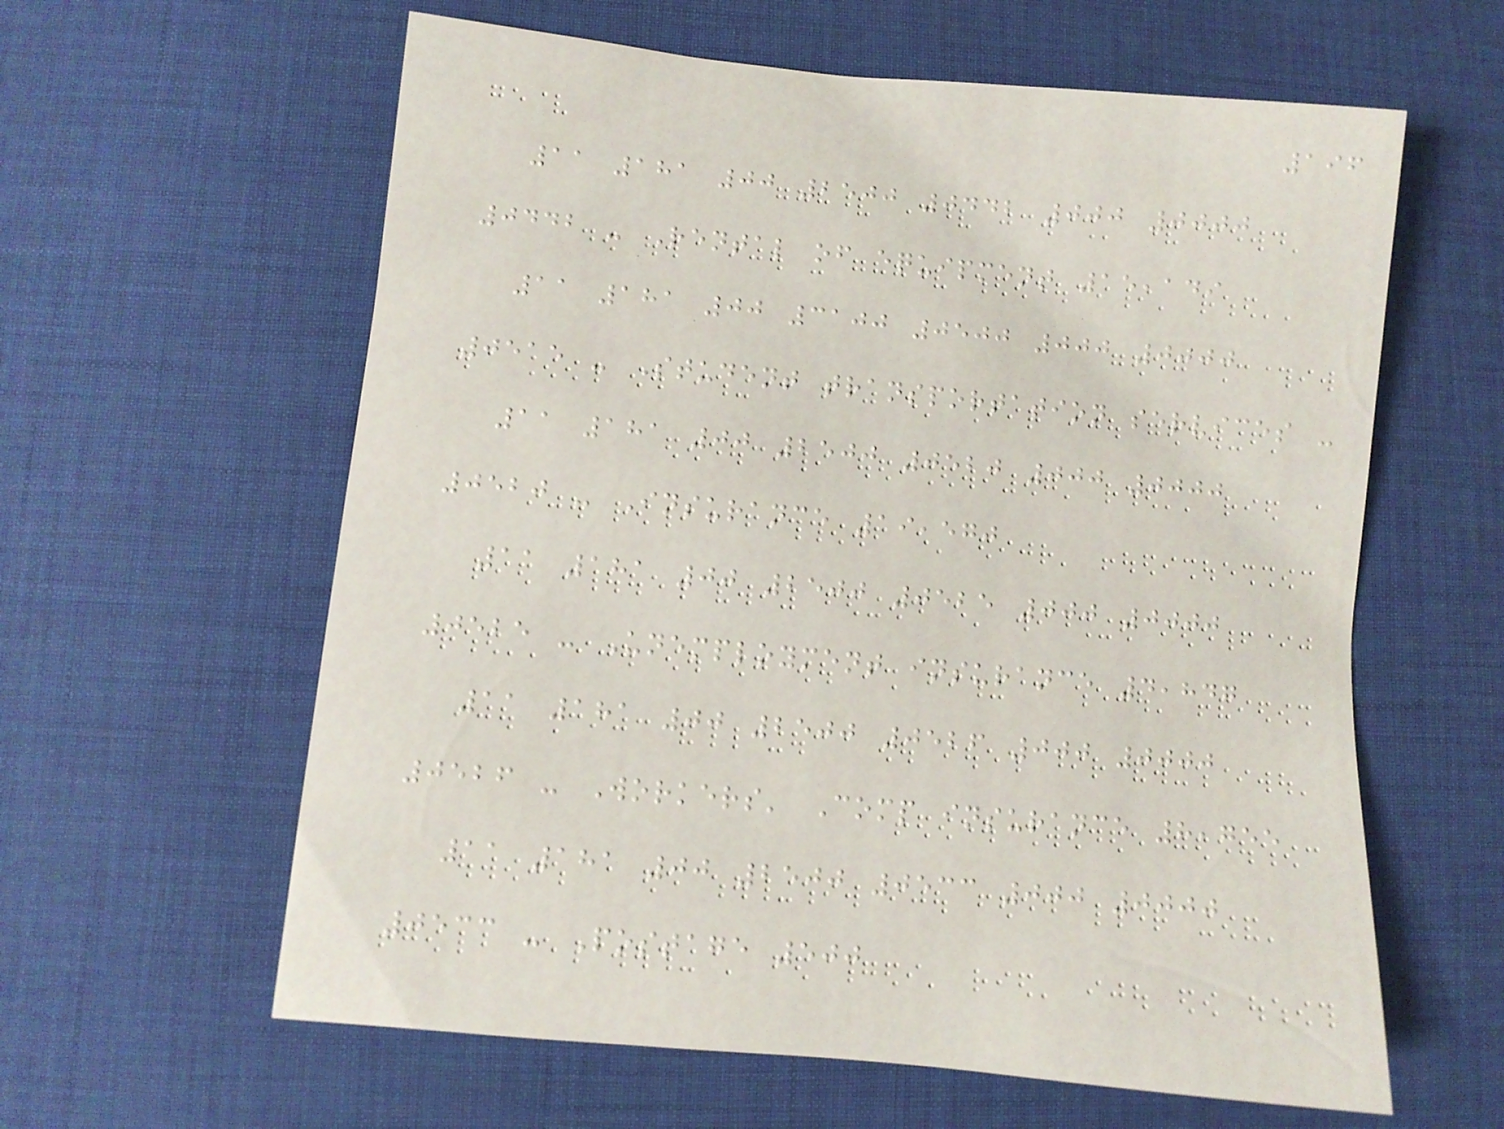196
11 181 00 2500 0442 000 0000
0442 - Rental of equipment 15,149
11 181 00 3100 0500 000 0000
0515 - Student transportation services -
11 181 00 2500 0520 000 0000
0520 - Insurance 19,570
11 181 00 2500 0525 000 0000
0525 - Unemployment insurance 4,847
11 181 00 2500 0526 000 0000
0526 - Workers' Comp insurance 8,755
11 181 00 2500 0533 000 0000
0533 - Postage 500
